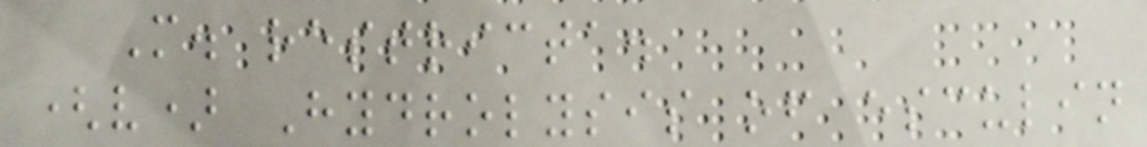M. restricta.
(v) Hydrolysis of esculin
